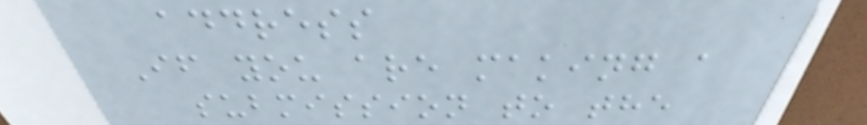address
If you are making a
submission to the
